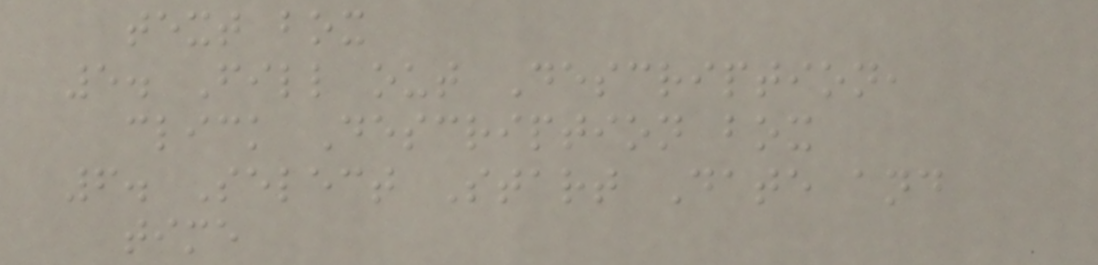text box
5. Fill out Description,
click Description box
6. Select Start Date and
time
